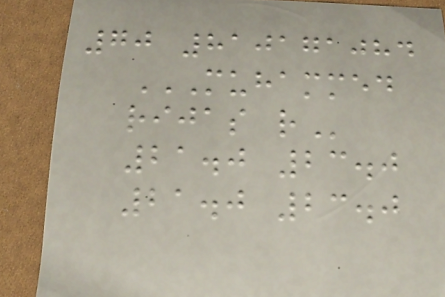70 810171084
MUHAMMED
RIJAS R
21.0 23.0
21.0 23.0
